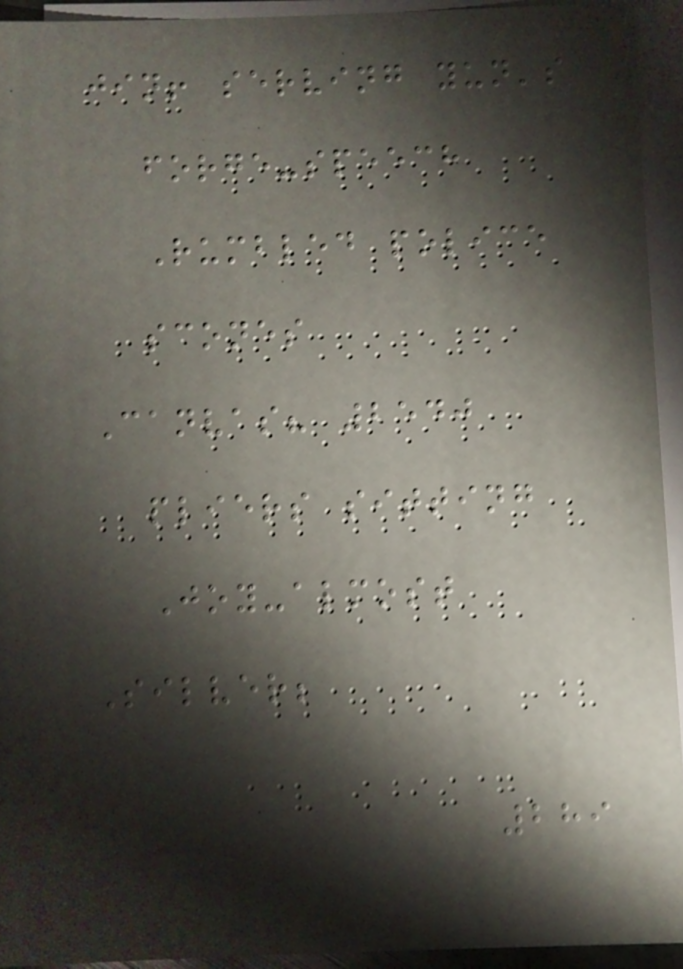jin! serving yun's
forge-speech
Rumbled police
scones
Canvas? 2540
pliers sitting
Joy-almost
Silver;
289
